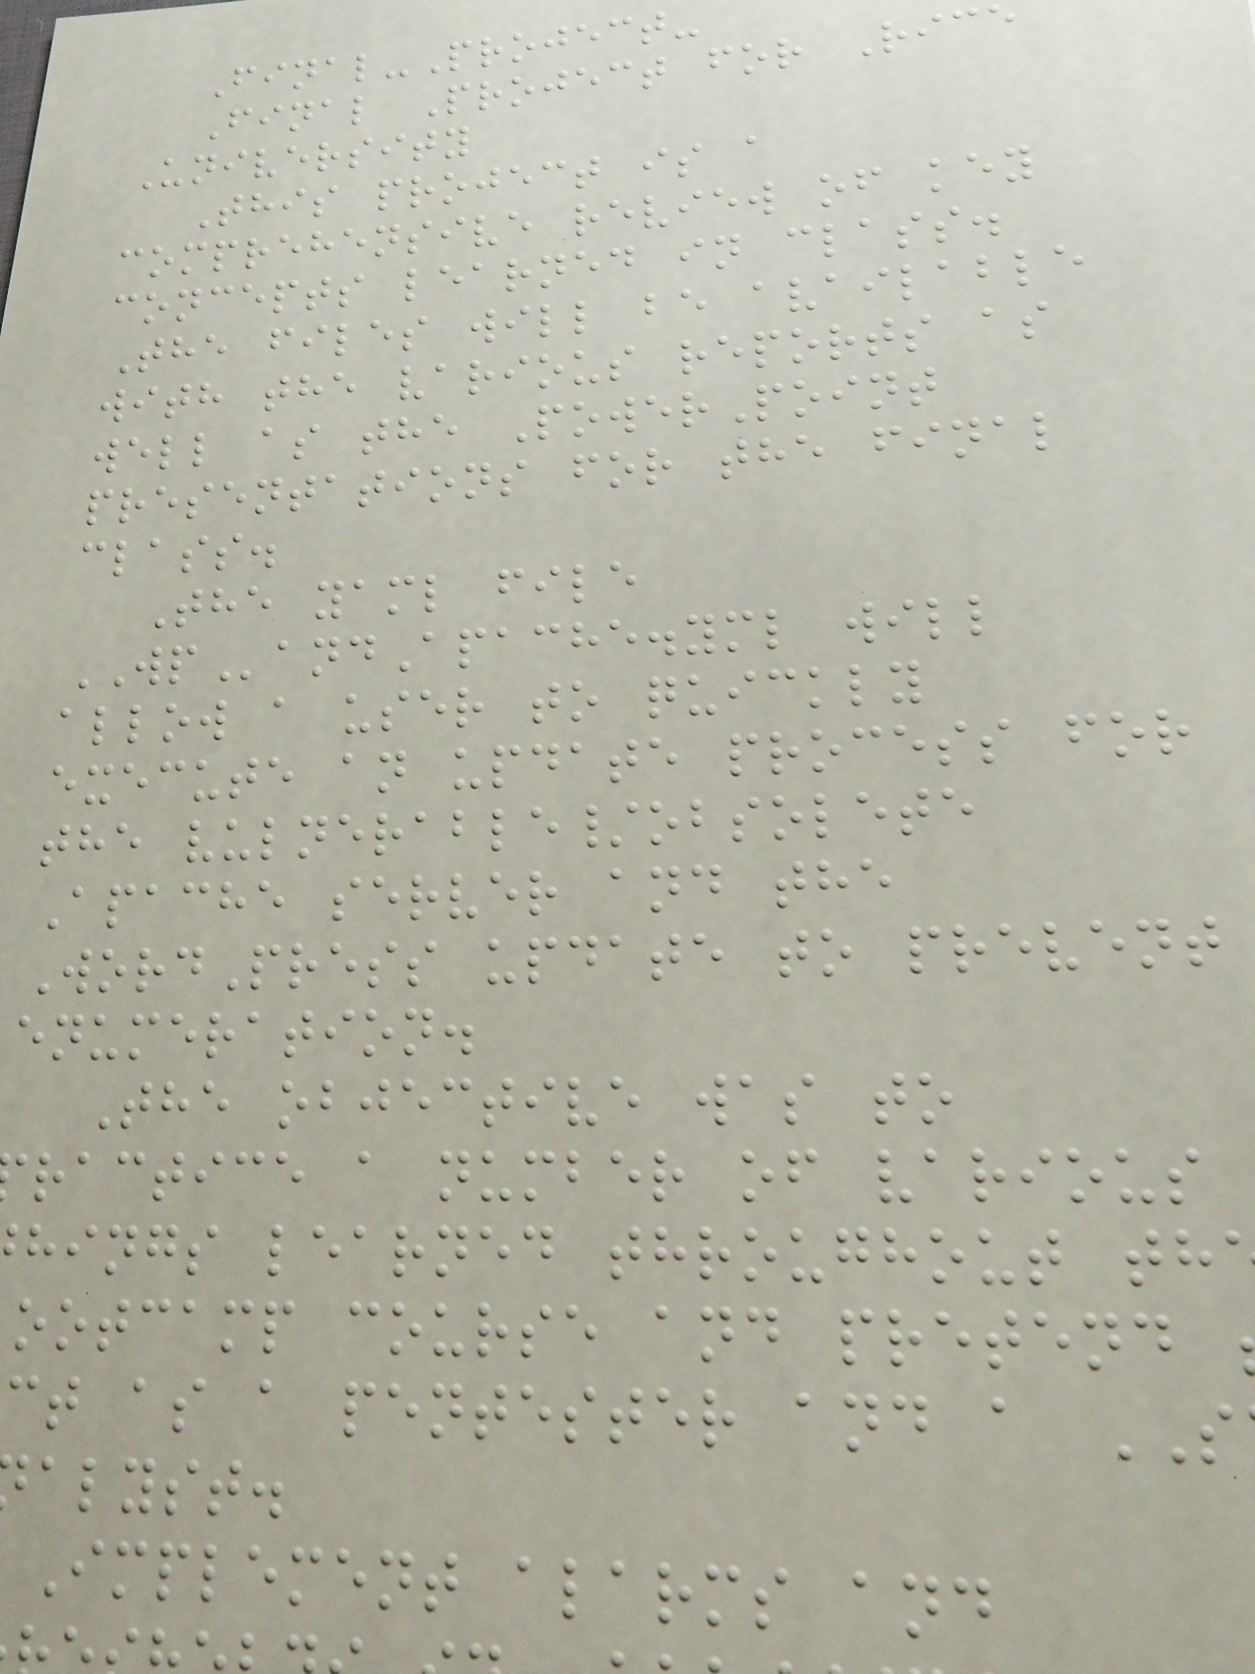Final-Project-
Final Project for Ric
University
This project is a
comprehensive review of key
concepts learned in class.
The files will be available
with the various reports as
well as the PowerPoint
presentations for the final
class.
The yaml file
WPandApache.yml will
allow a user to quickly
execute an update process for
the vulnerable/obsolete
Apache server and the
WordPress update to prevent
enumeration.
The objective was to
ractice a number of various
hings learned throughout th
ootcamp course and pretend
ct as a pentester and a
alyst.
Implement alarms and
